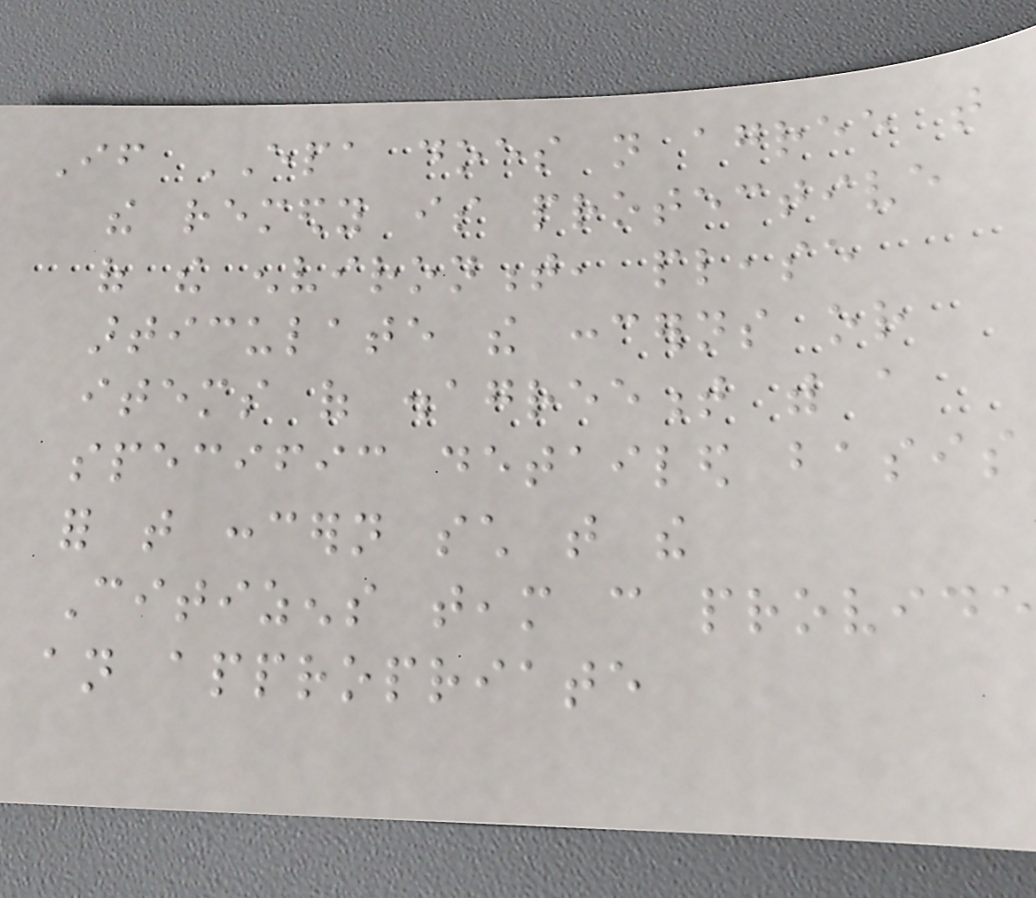If EPA does not agree that
the remedy is protective
of the environment, please
articulate the concerns or
items of disagreement with a
specific detailed basis
for that concern such that the
Citizens team can provide
an appropriate
